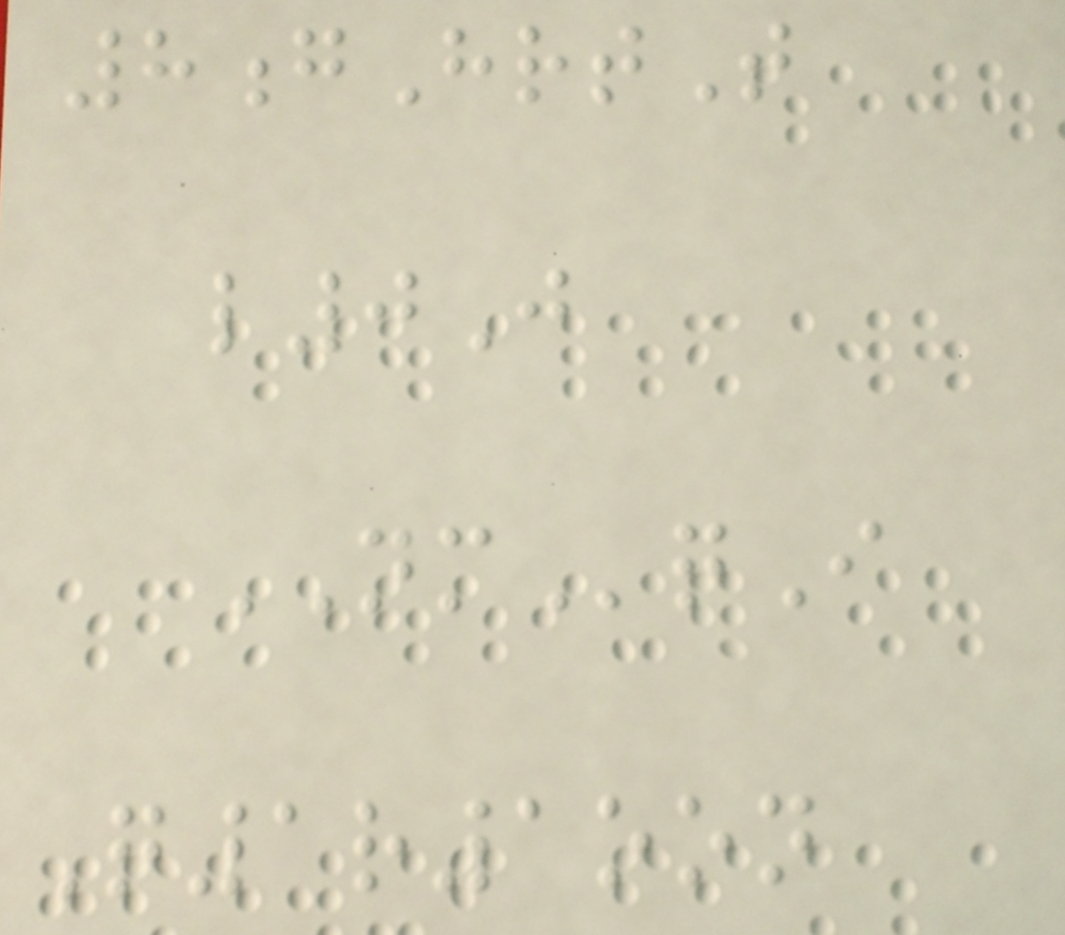8gHrtT
l0J
NMqI
Q1r1oon
